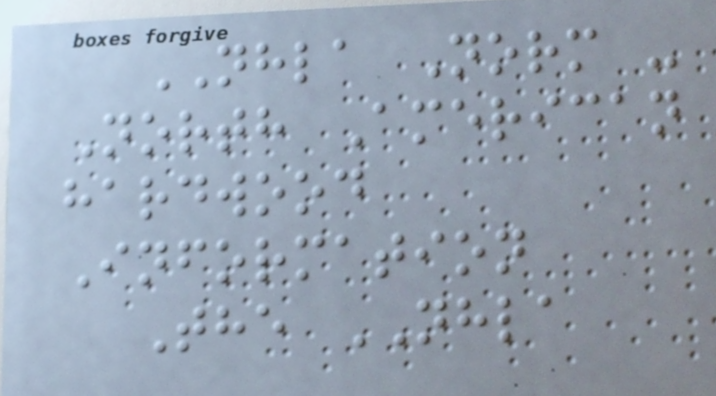NHLA Norm -
North American
hardwood
Information
The NHLA
